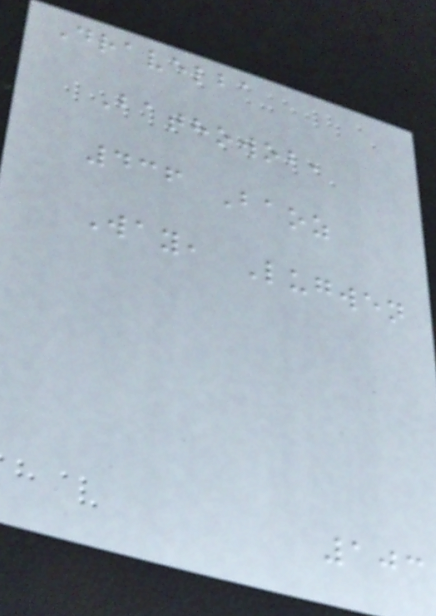Dravelba
Bathowob,
436 Baoz
Way, Lugwen
103
